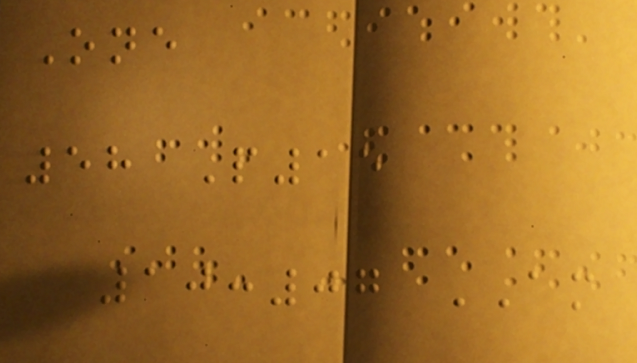One
58 P15
10:07 AM
